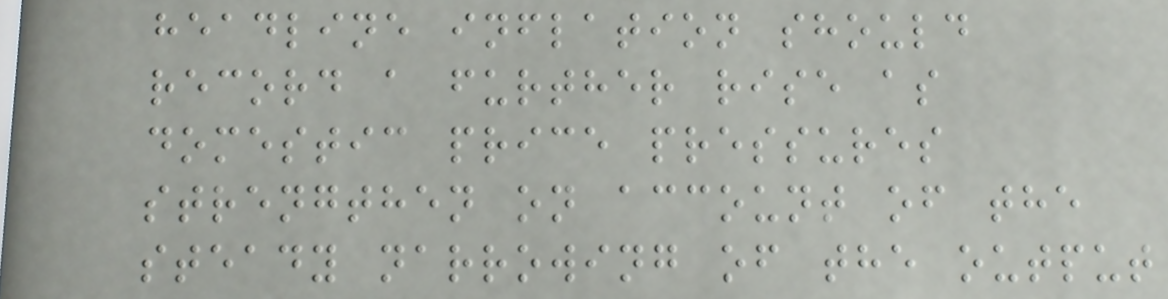headline inflation should
record a further rise as
domestic price pressures
strengthen on account of the
steady narrowing of the output
